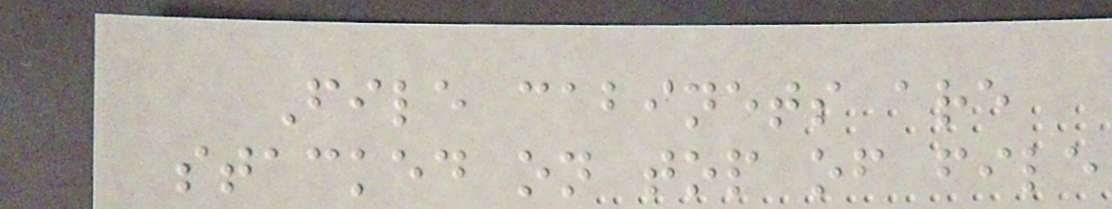File cabinets are
stacked on top of file
